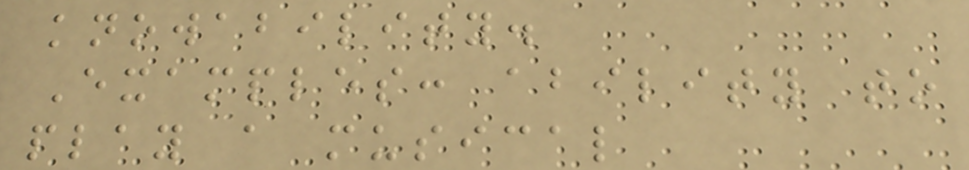knowability.
Examples: ability to
play a musical
